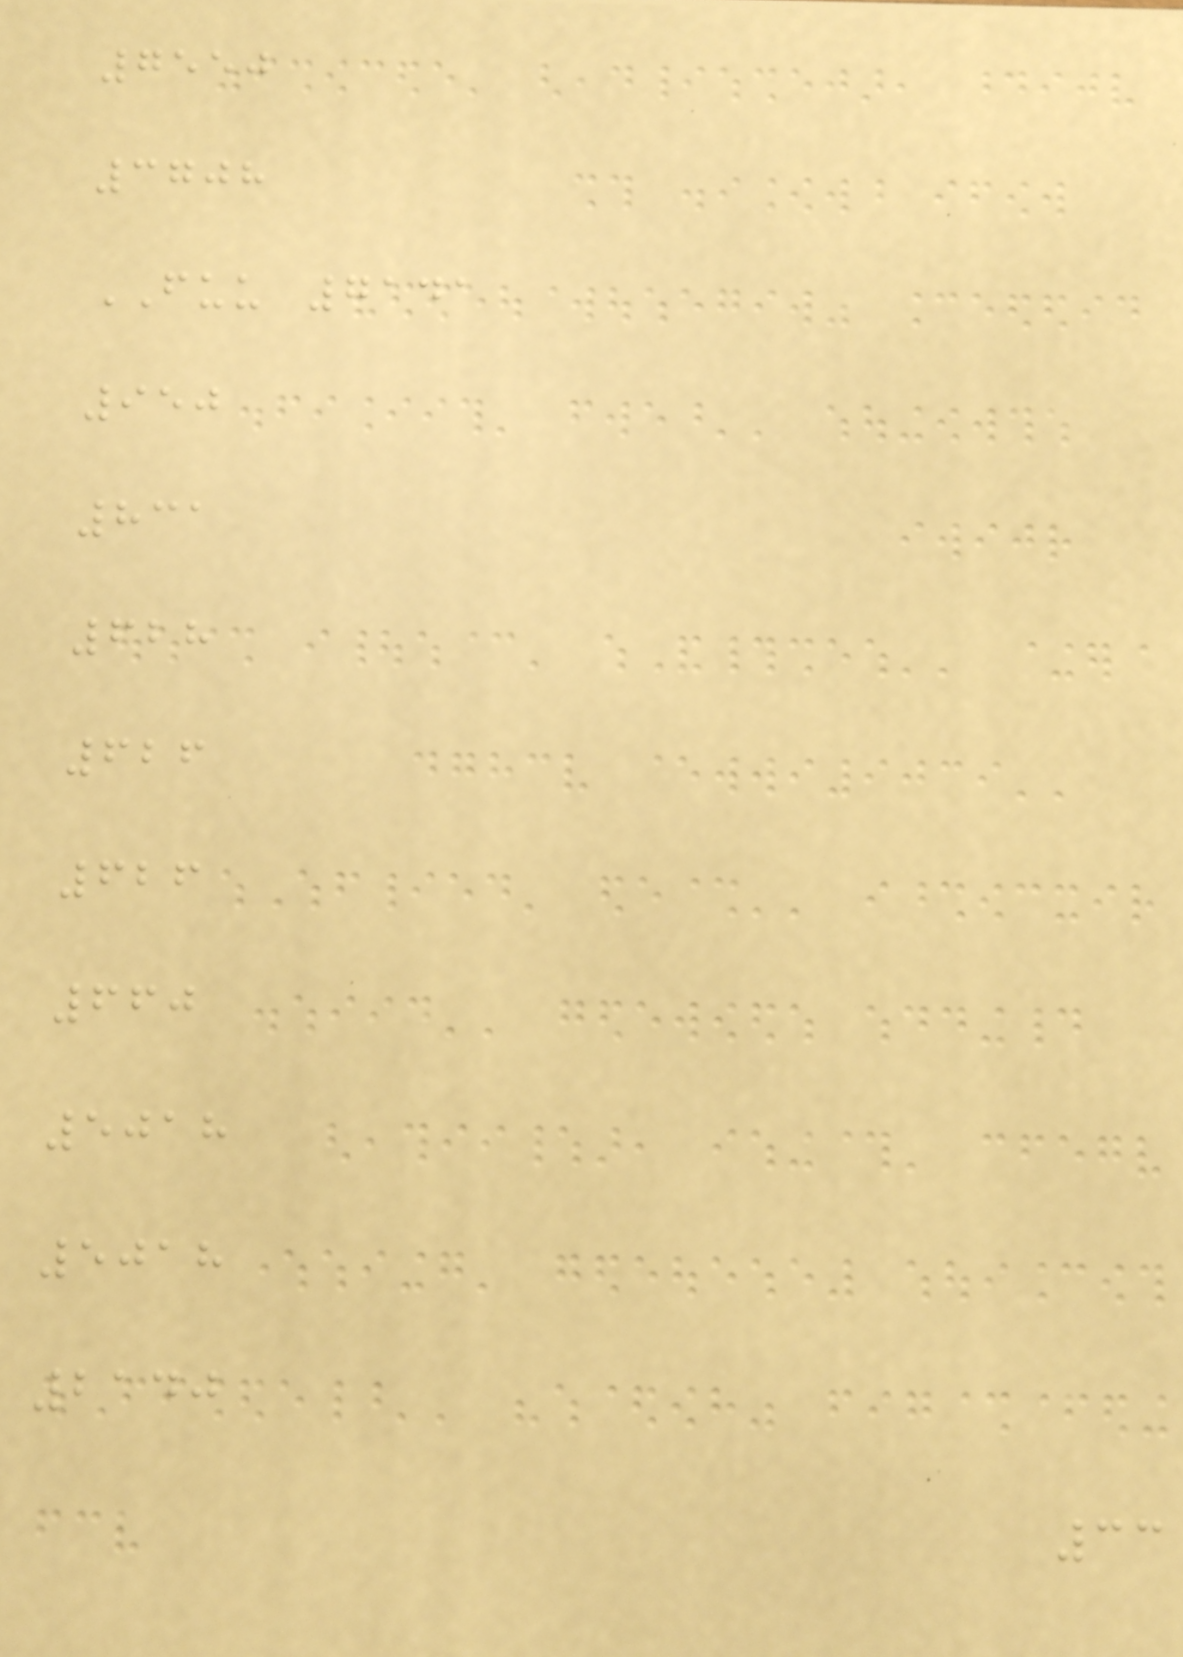7550
3708
FUU 7141
950
831
628
626
626
660
5018
5018
2140
33
